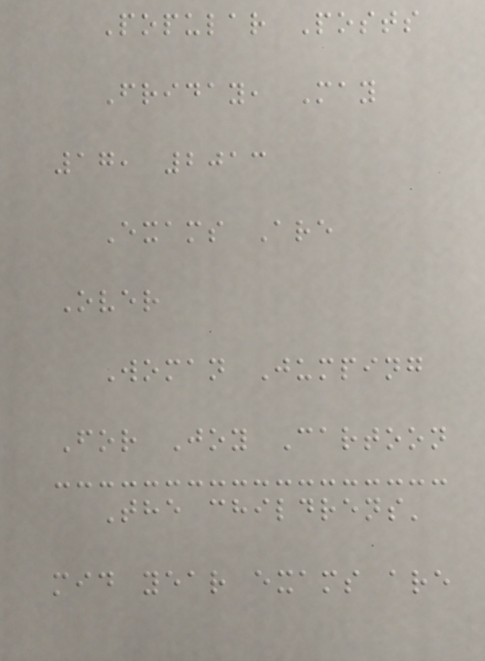Popular Posts
Friday, May
17, 2013
Exams Are
Over
Woman Jumping
For Joy Cartoon
The childrens'
mid year exams are
